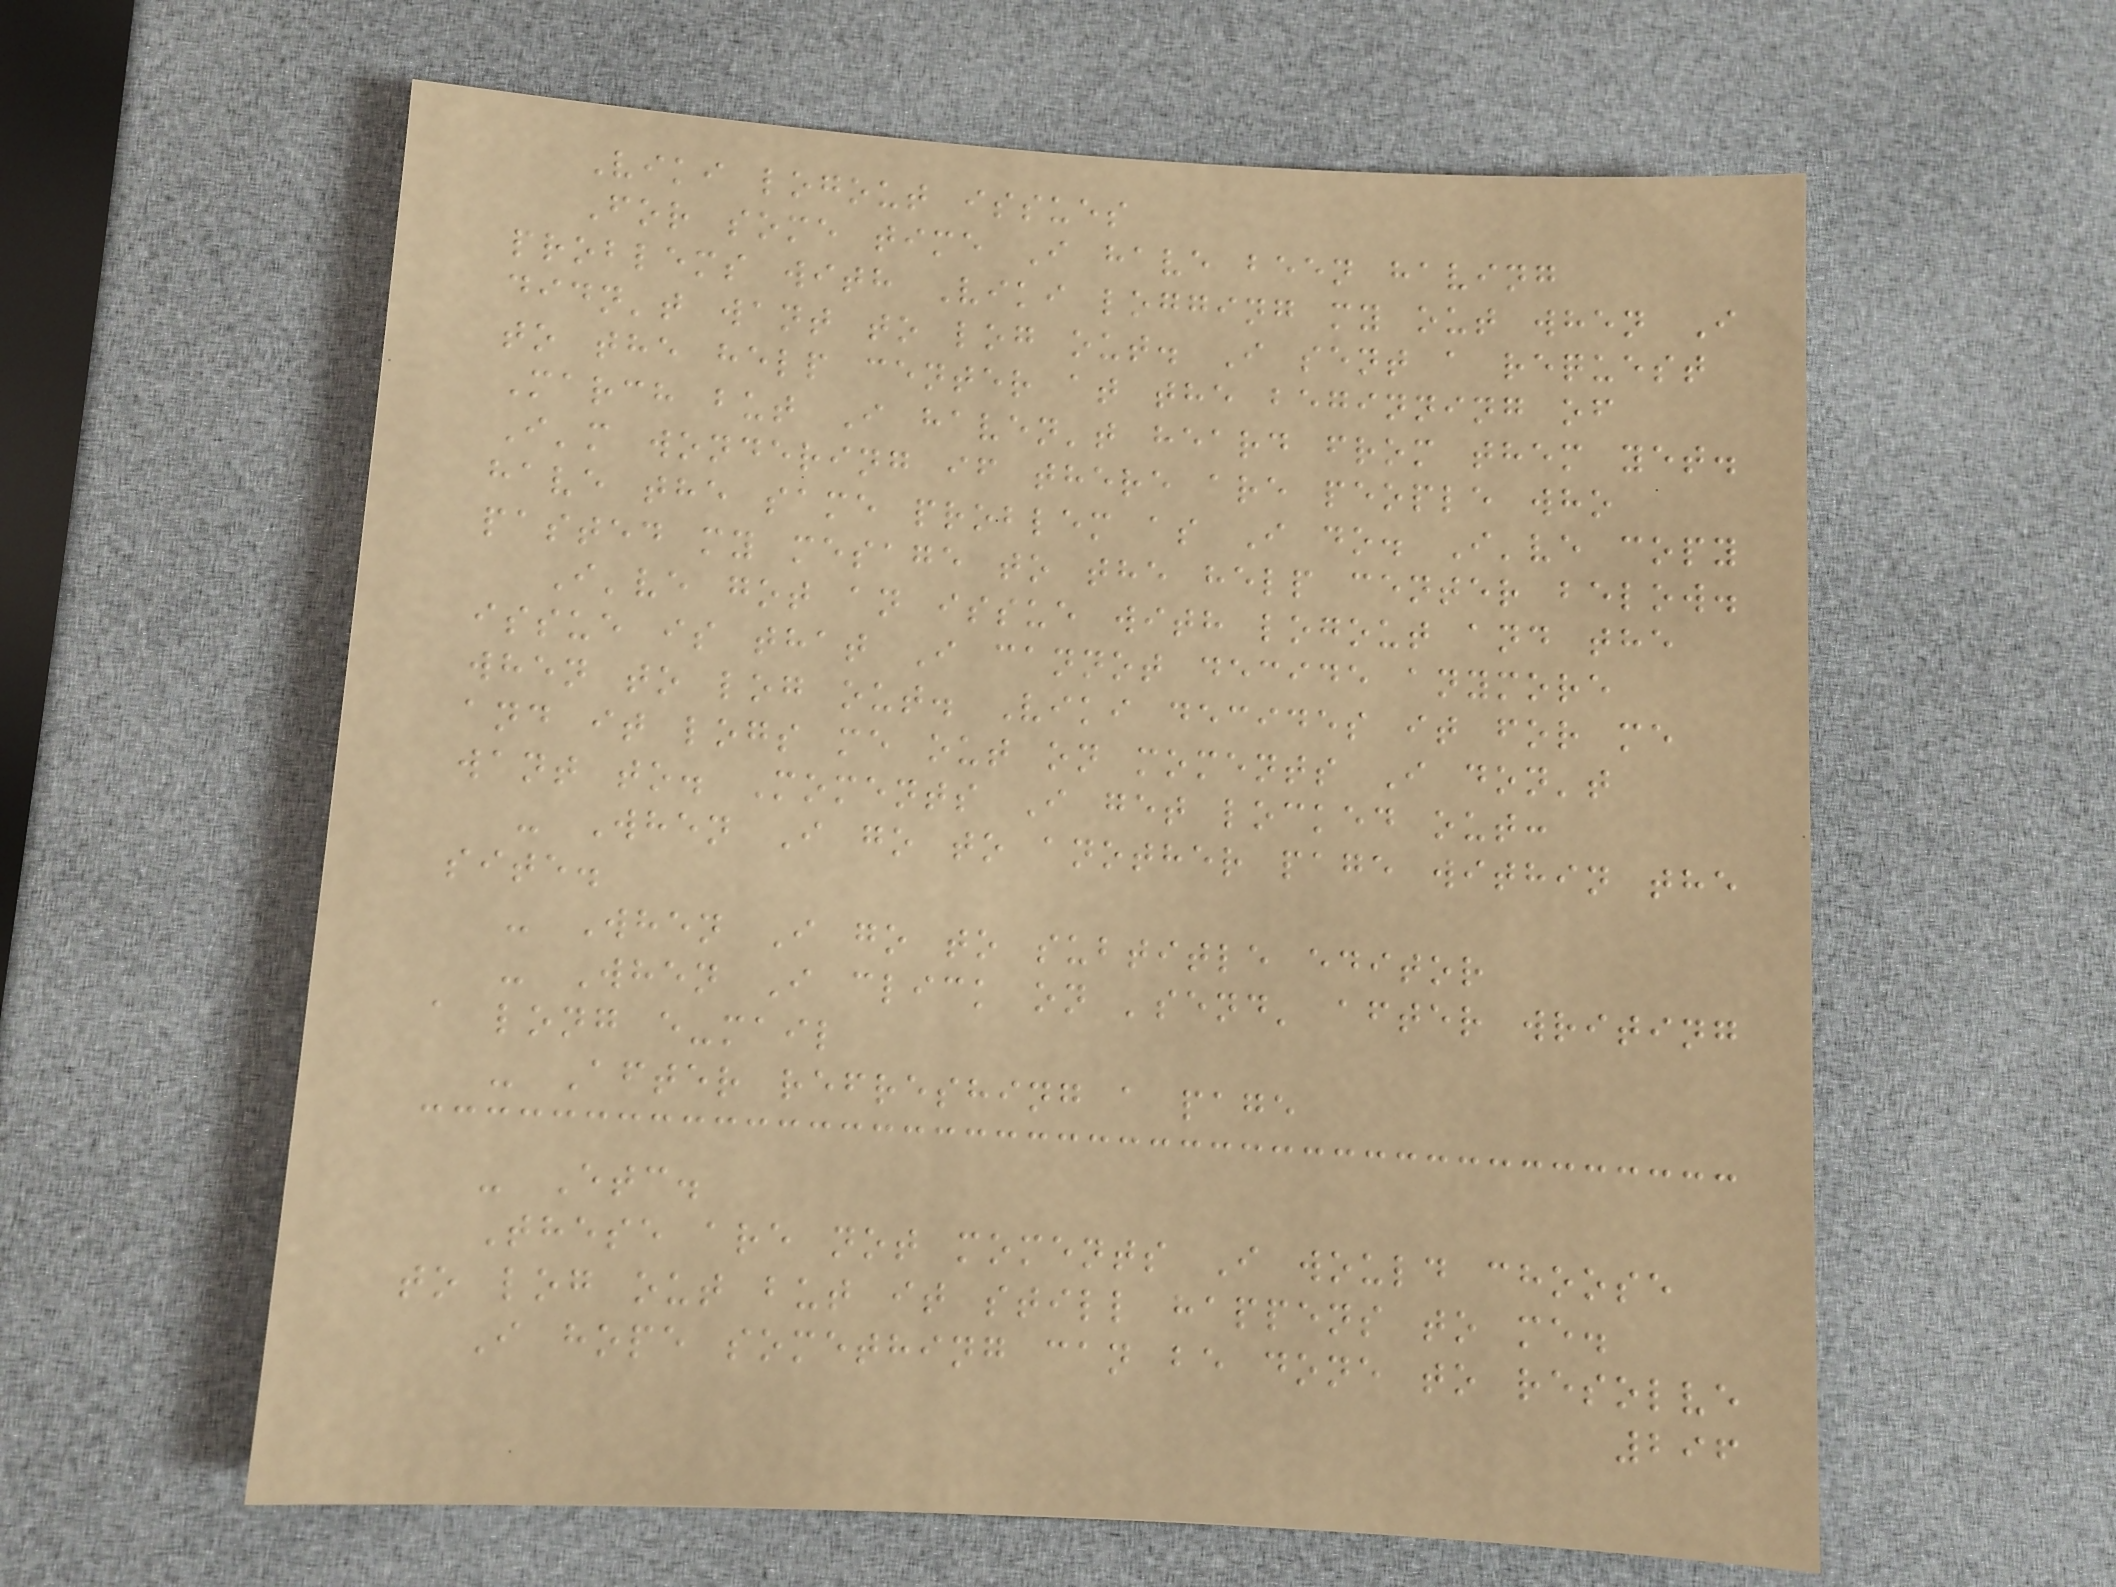Viki logout issues
For some time I have been having
problems with Viki logging my out when I
didn't want to log out. I sent a request
to the help center at the beginning of
March but I haven't heard from them yet.
I'm wondering if there are people who
have the same problem as I do. I've copy
pasted my mesage to the help center below.
I've got an issue with logout and the
issue is that I cannot decide anymore
when to log out. Viki decides it for me
and it logs me out on moments I don't
want to. Moments I get locked out:
- When I go to another page within the
site.
- When I go to subtitle editor
- When I click on 'send' after writing
a long e-mail
- After refreshing a page
- Etc.
These are not moments I would choose
to log out but it still happens to me.
I hope something can be done to resolve
296
